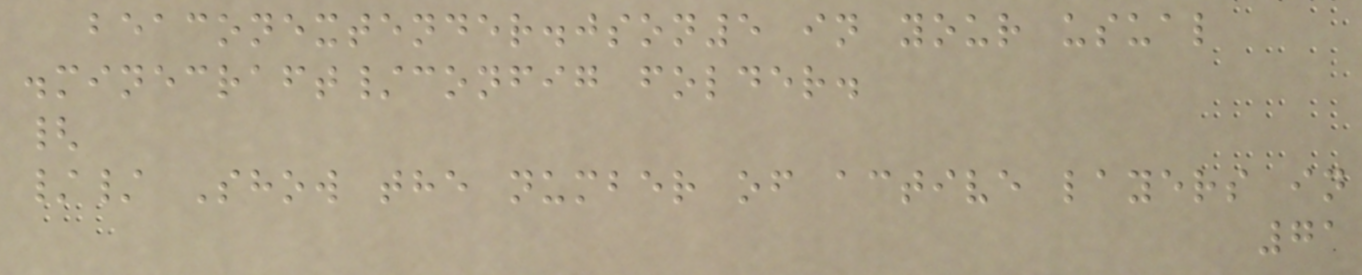beaconextender.json5 in your usual
.minecraft/config folder.
{
// Show the number of active layers in
71
